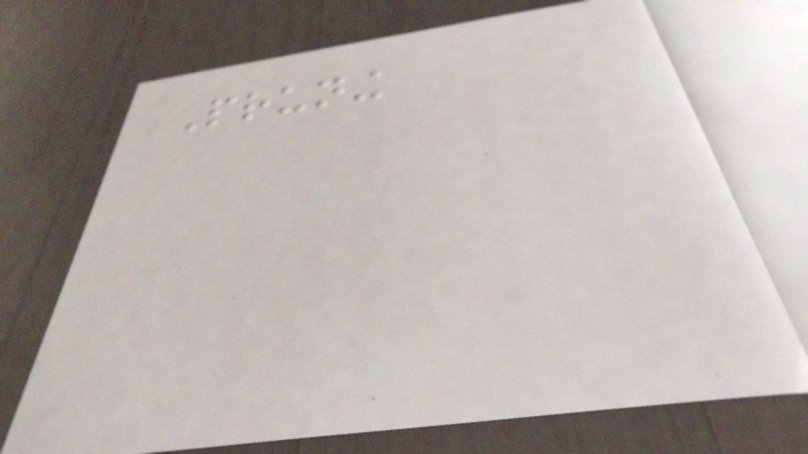Pruning
